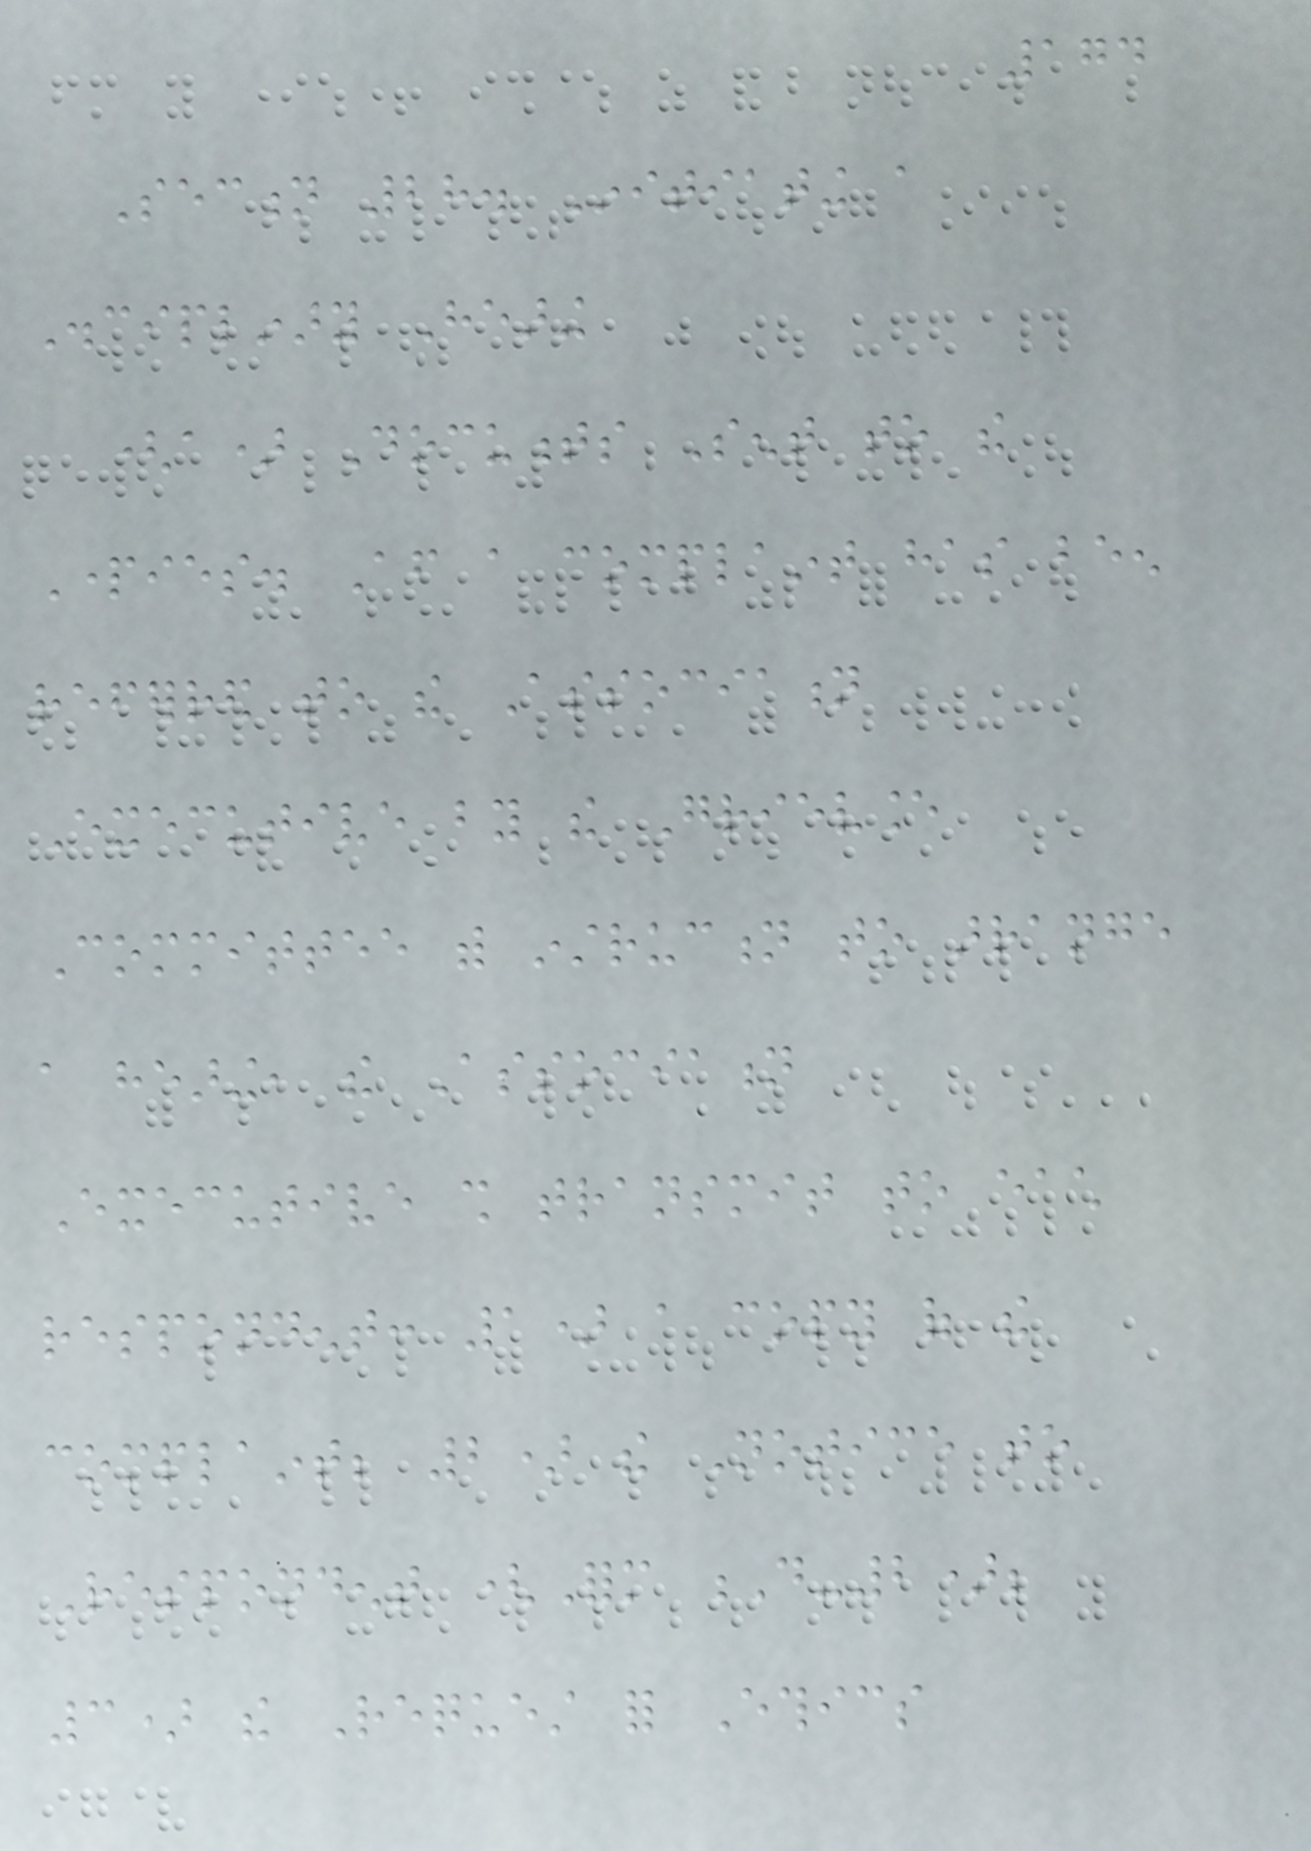174
Section 28. Initiating a
Disciplinary Hearing
(a) Documents Sent to the
Parties. After a complaint has been
referred to the Association
Executive by the Grievance
Committee with instruction to arrange
a hearing, the Association
Executive shall transmit to each
respondent: 1) a copy of the
complaint; 2) the Notice to
Respondent (Form D-2);
3) the Request for Ethics
